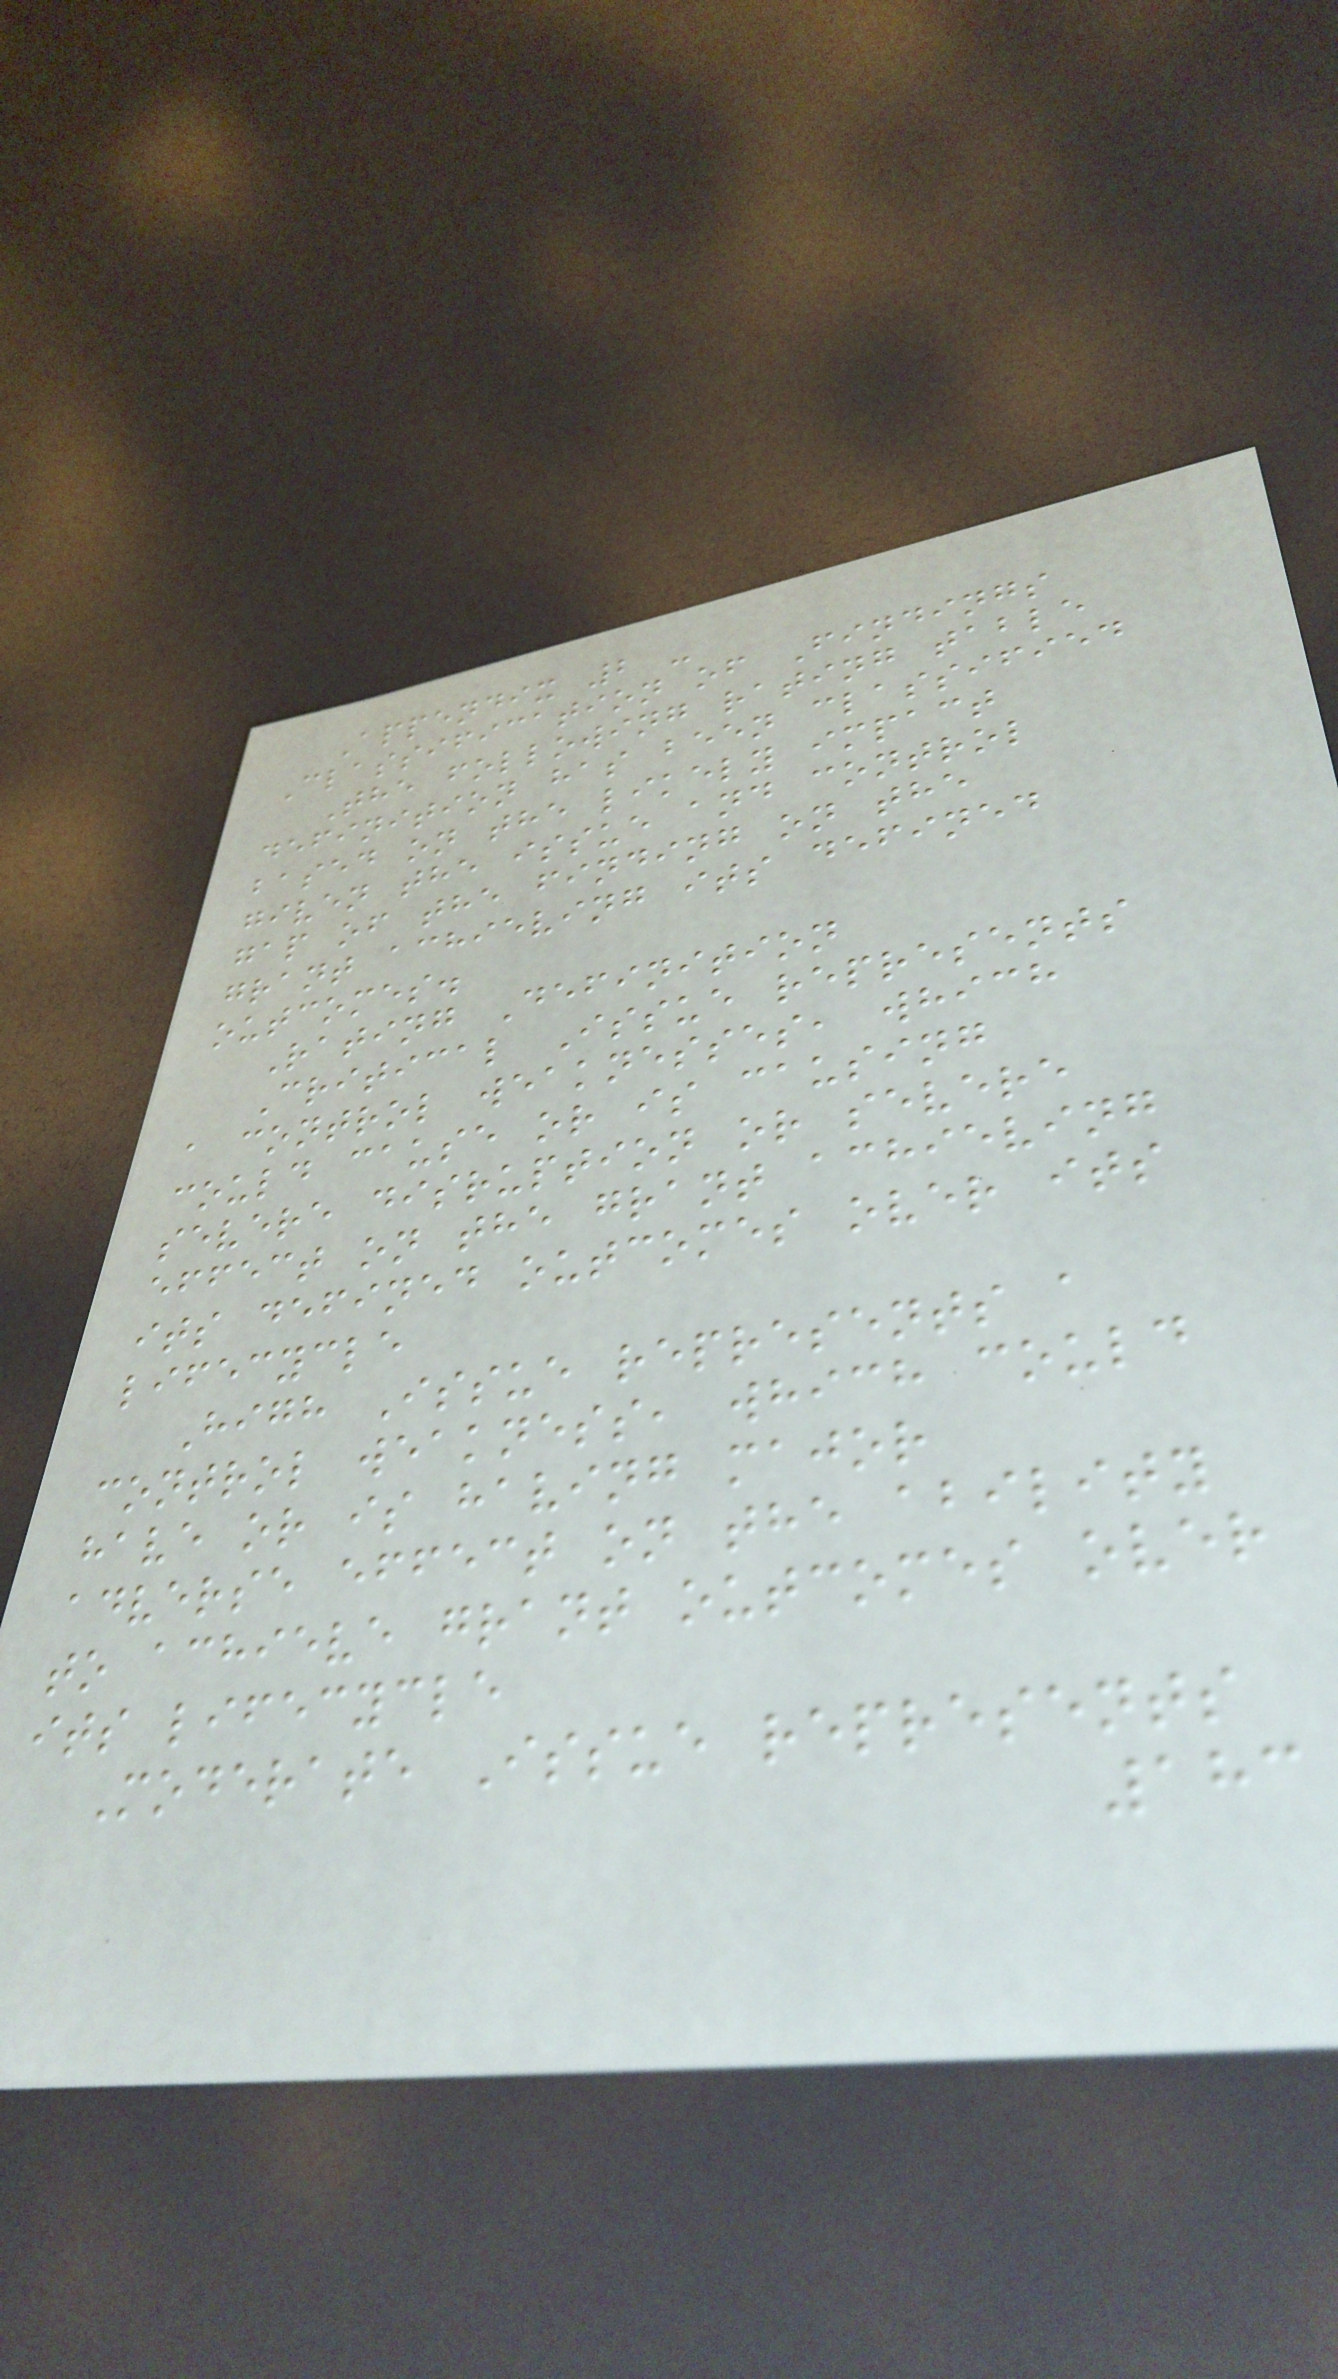Appendix 2 -
Classification of Findings
The following rating table
definition has been classified
based on the likely impact
given the issue and control
gap of the finding on the
grant achieving its defined
outcomes.
Rating Definition
Critical Issue represents
a control weaknesses, which
could cause or is causing
severe disruption or severe
effect on the grant achieving
its defined outcomes over its
lifecycle
High Issue represents a
control weakness, which could
have or is having major
adverse effect on the ability
to achieve grant outcomes over
its lifecycle
Moderate Issue represents
183
